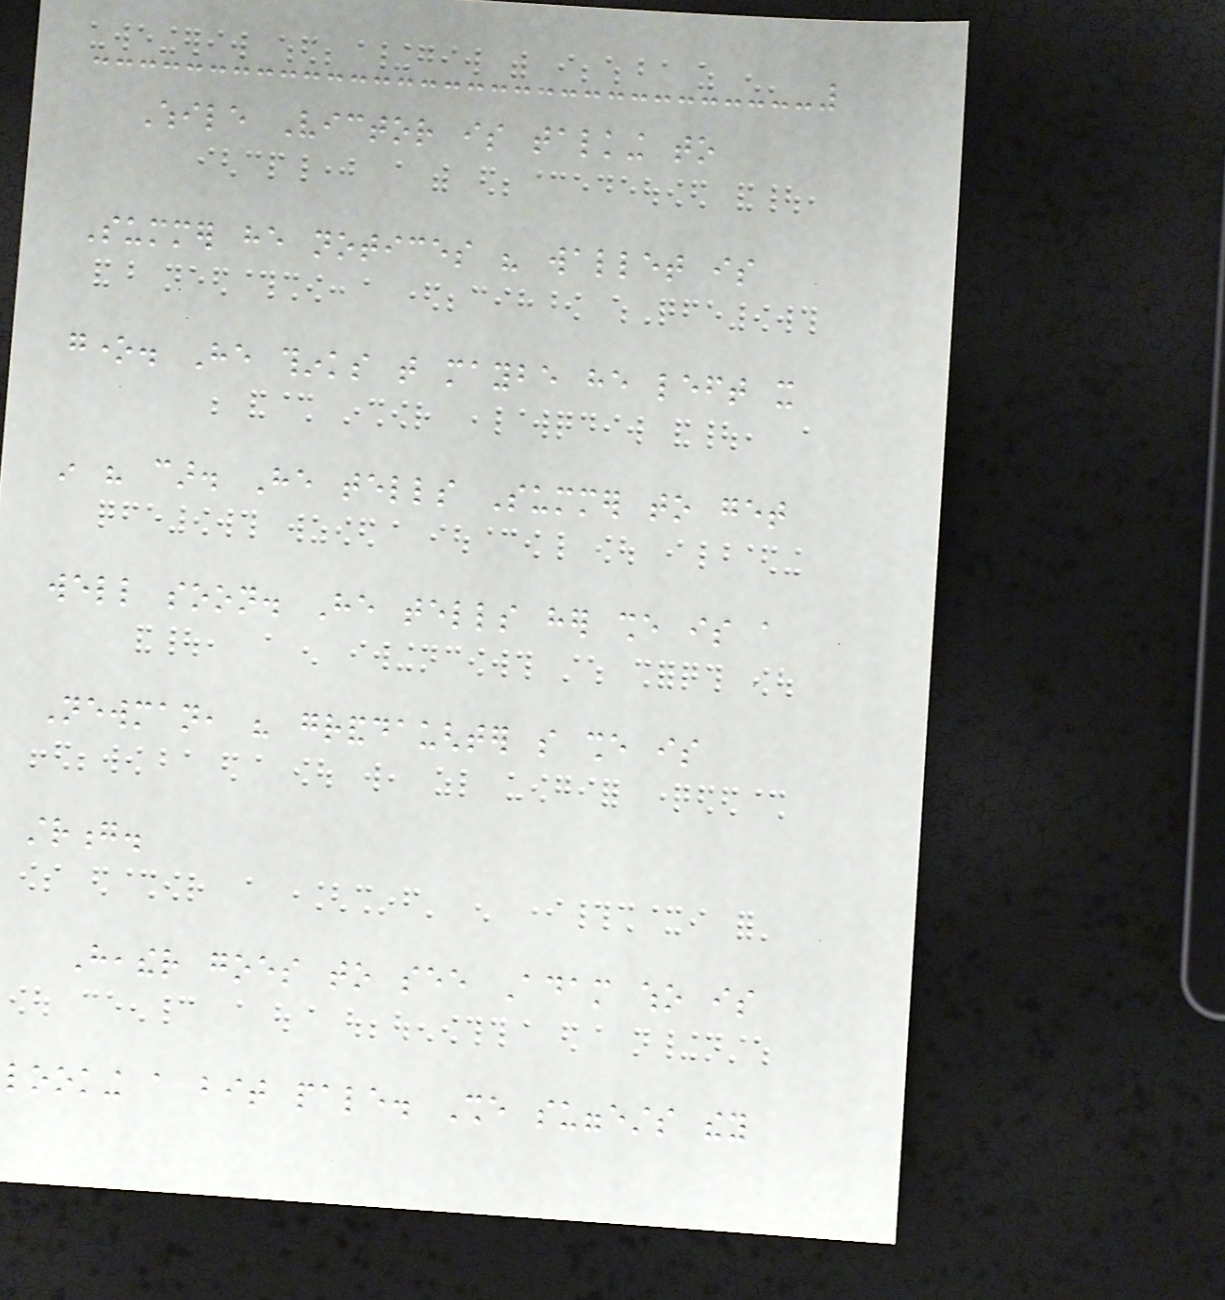While Victor is talking to
Summer he notices his wallet is
gone. He thinks that maybe he left it
in his car. He tells Summer to get
well soon. He tells her she is a
Newman, his granddaughter so she is
strong.
Heather goes to see Adam who is
looking a bit pale. She suggests they
